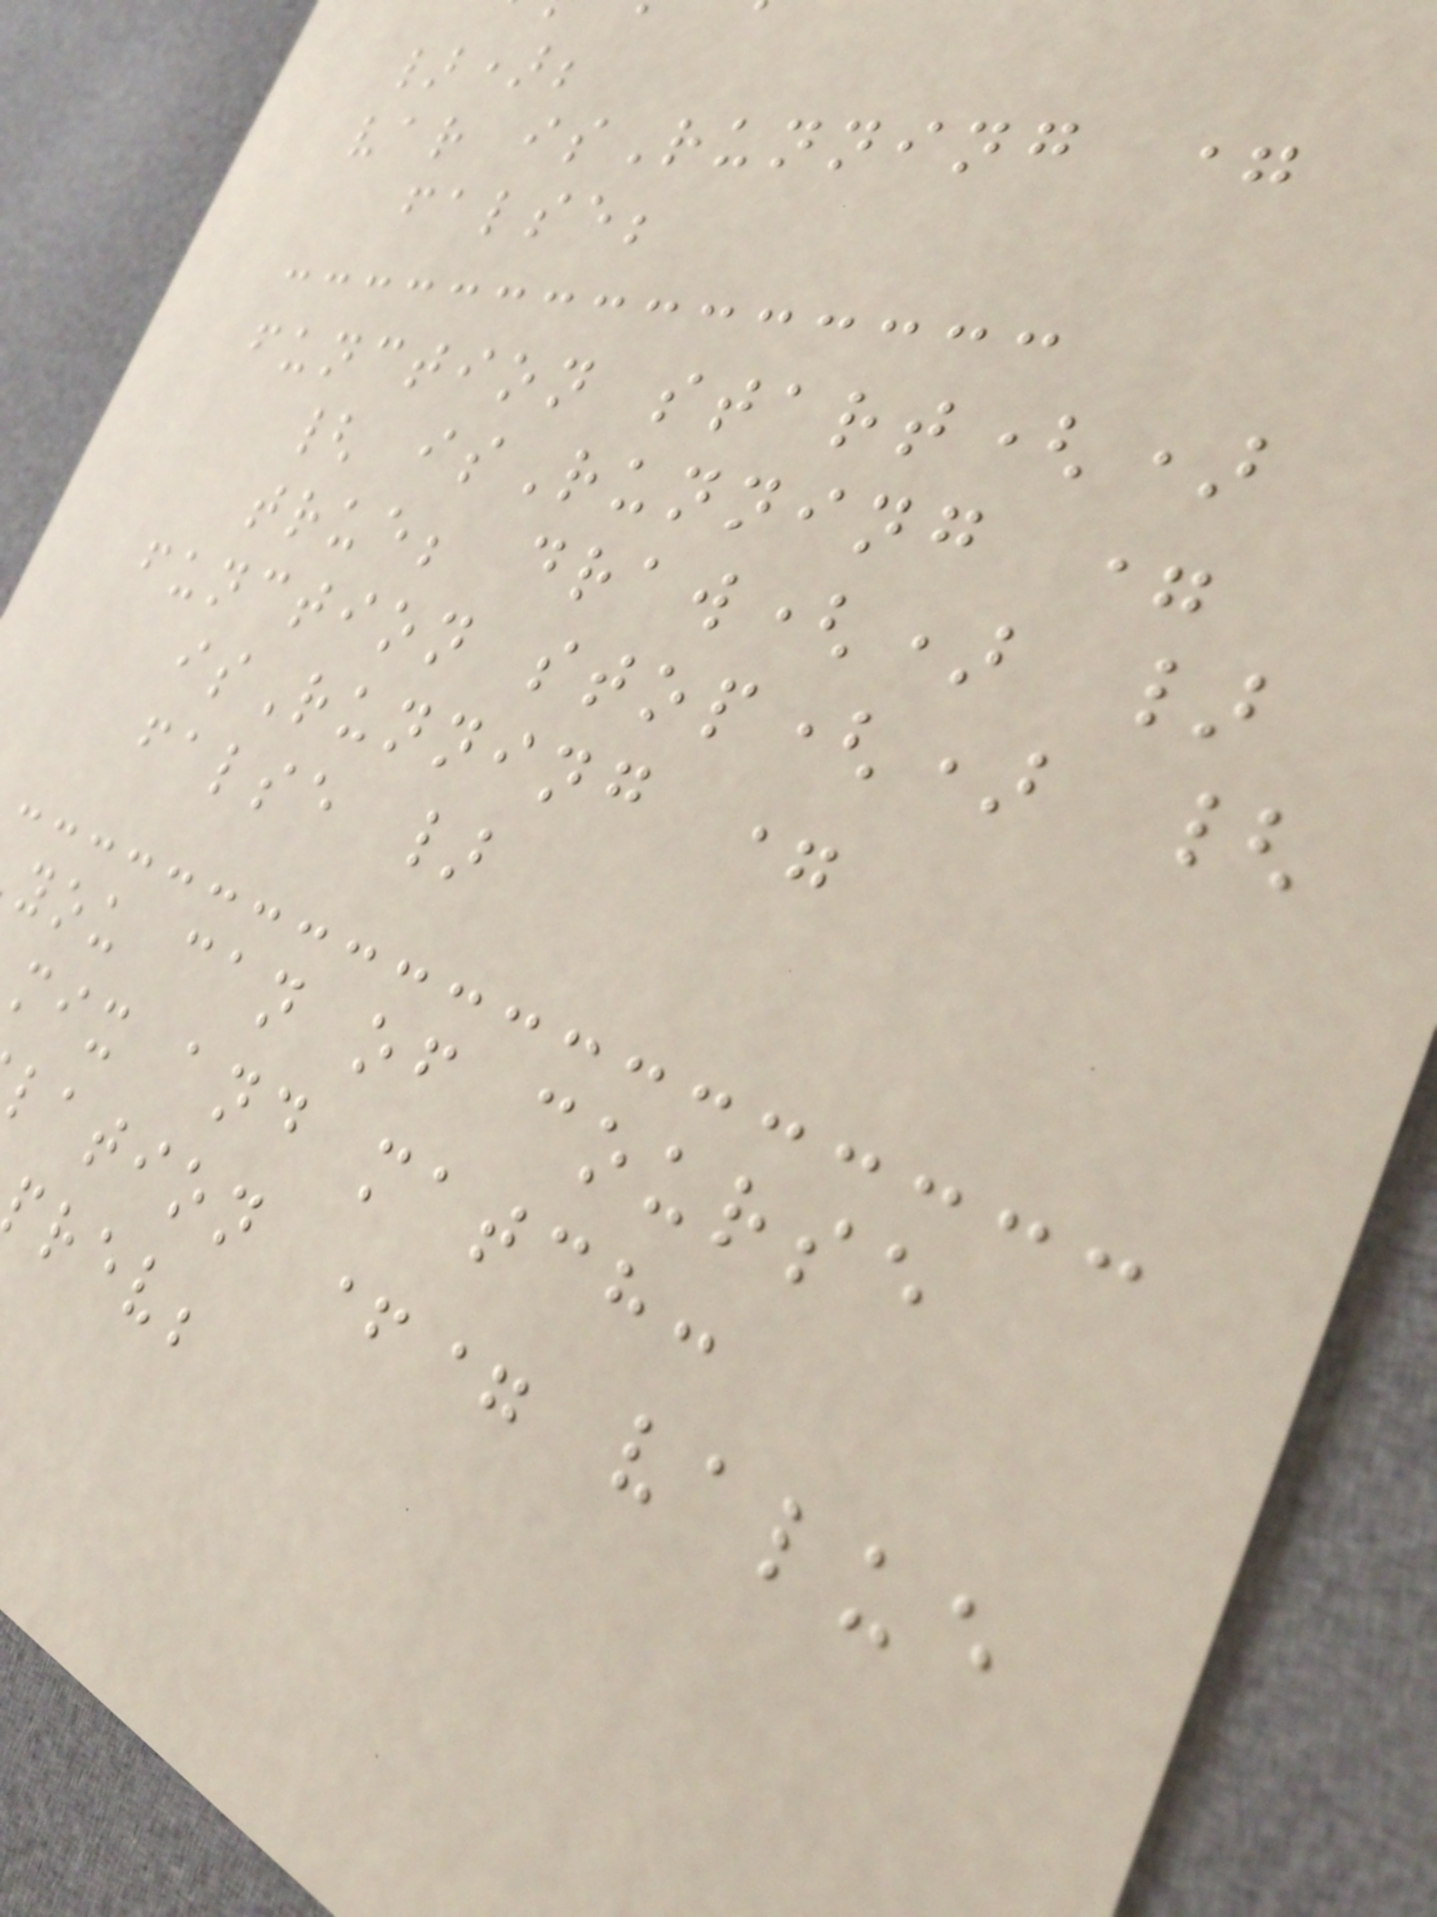});
var isRunning =
false;
function start()
{ isRunning =
true; draw() }
function stop() {
isRunning =
false }
you can of course
mix and match:
lation += value
rev;
